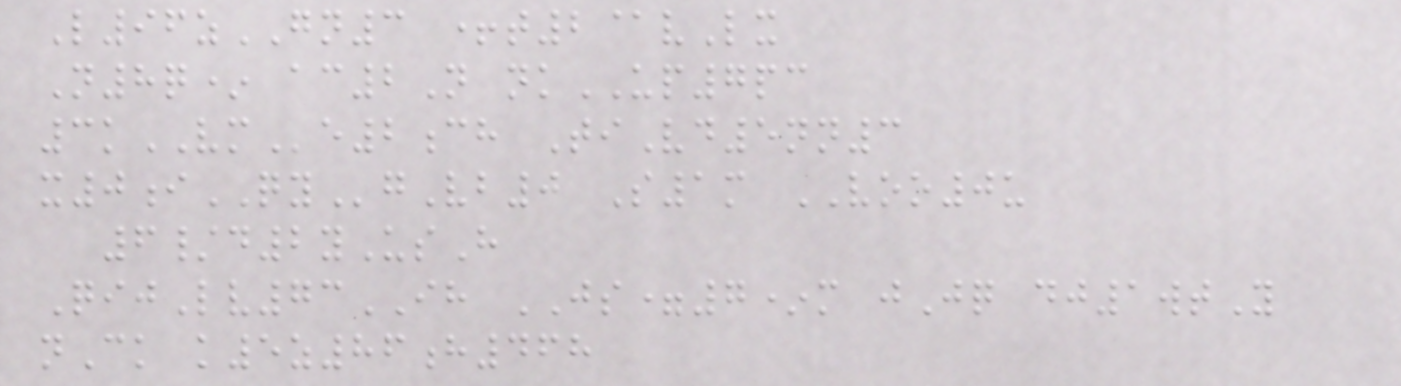L96zGN3 +t2@vLx
N8q* ac2N nkUP7pc
3kVMe2ch TiVd5nn3
x0iQYgVb0 S1m VOO0u
6/d2yUsH
QijLv73IH JS=7*m jJq dj1wtY
nCk k5z86h468
